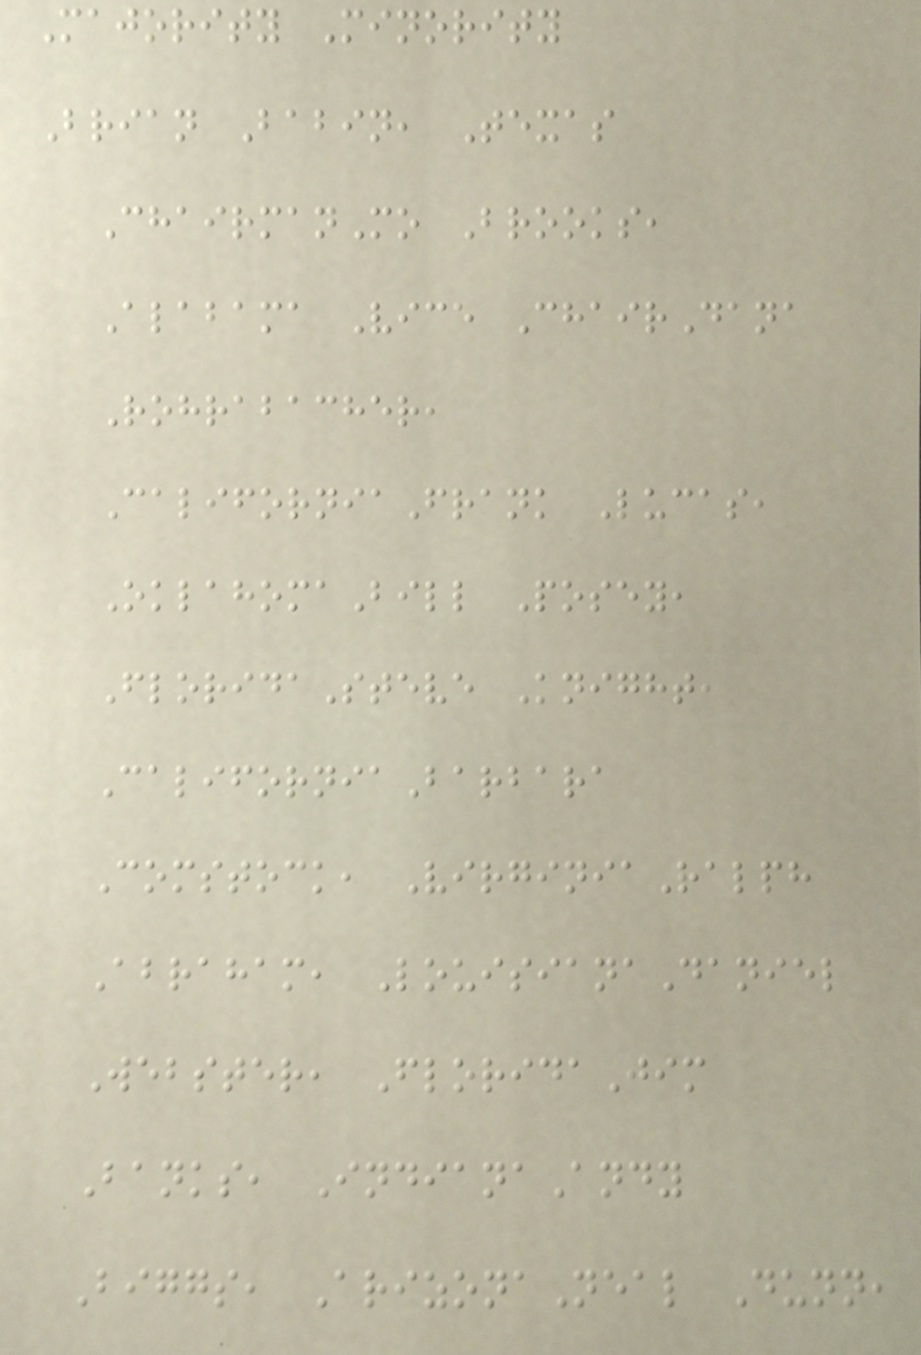Majority Minority
Brian Babin, Texas
ChairmanMo Brooks,
Alabama Vice ChairDana
Rohrabacher,
CaliforniaFrank Lucas,
OklahomaBill Posey,
FloridaSteve Knight,
CaliforniaBarbara
Comstock, VirginiaRalph
Abraham, LouisianaDaniel
Webster, FloridaJim
Banks, IndianaAndy
Biggs, ArizonaNeal Dunn,
